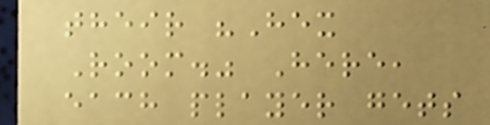their "Hex
Room." Here,
each player gets
